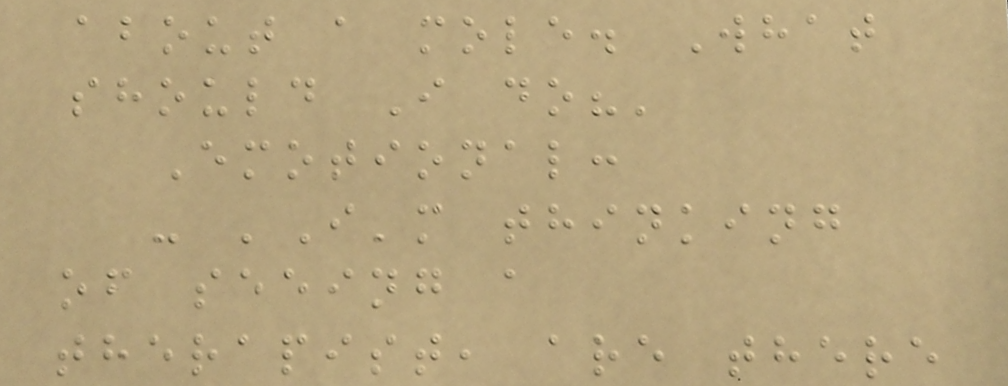about a mole. What
should I do?'
Emotional:
- 'I'm thinking
of seeing a
therapist, are there
